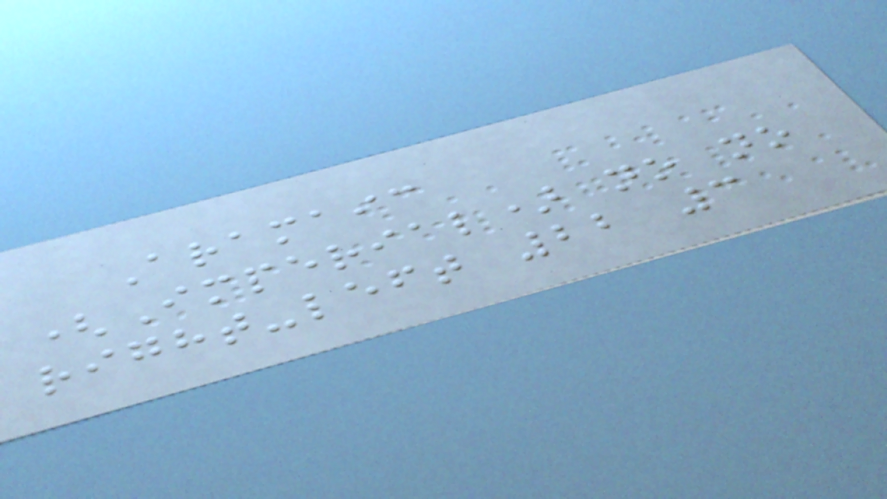Aramaic
(Imperial) no no
right-left 22 3
